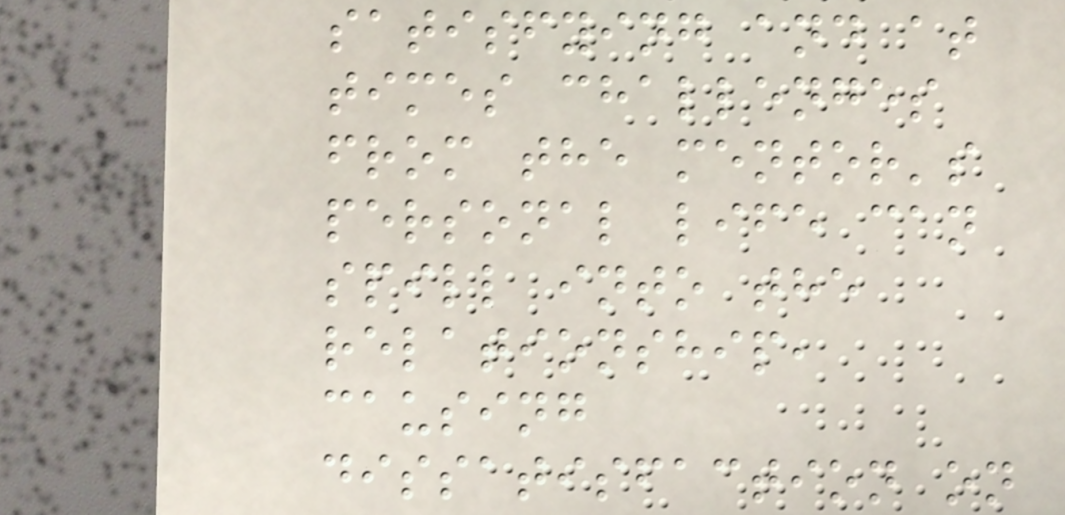satisfying and at
times challenges
from the mentor's
personal life can
spill into the
relationship,
causing
dissatisfaction on
